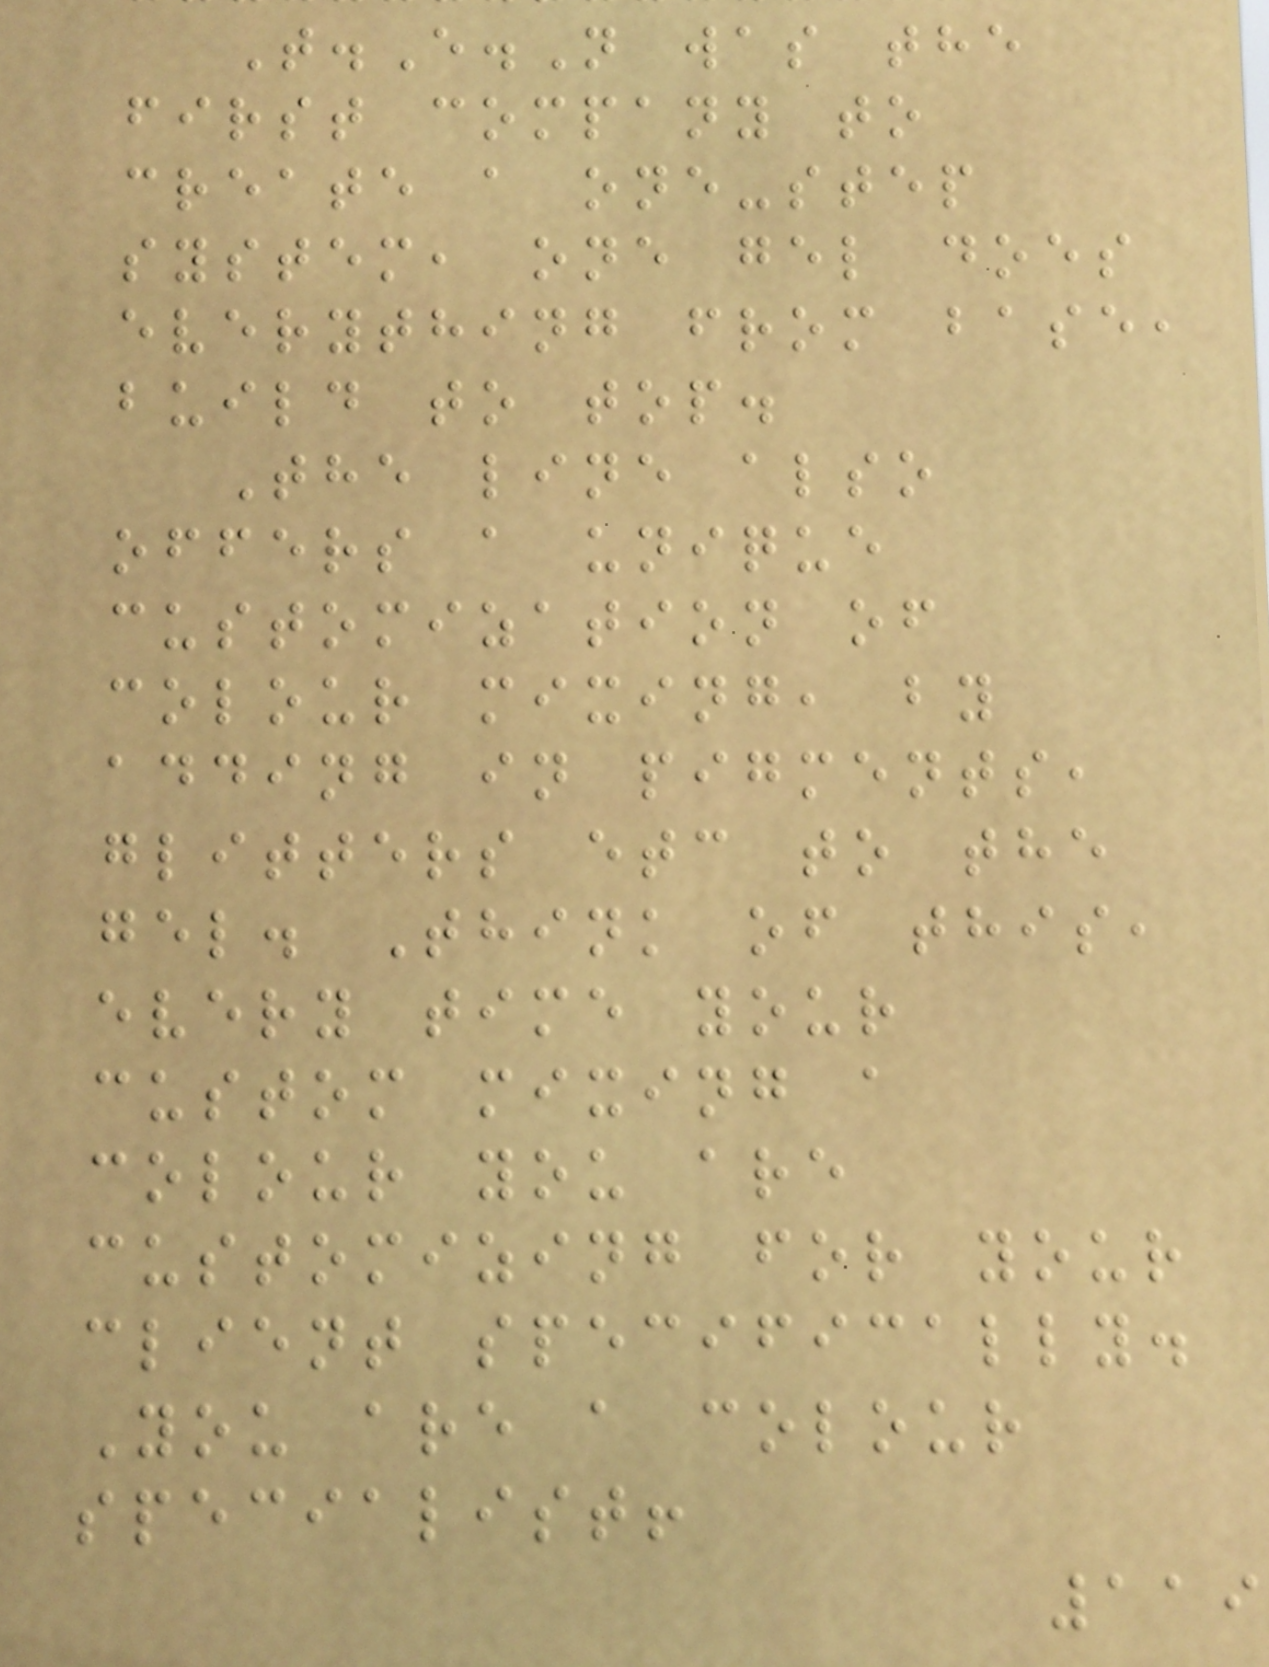T.E.N was the
first company to
create a one-step
system, one gel does
everything from base,
build to top.
The line also
offers a unique
customization of
colour mixing, by
adding in pigments,
glitters etc to the
gel. Think of this,
every time your
custom mixing a
colour you are
customizing for your
client specifically.
You are a colour
specialist!
119
